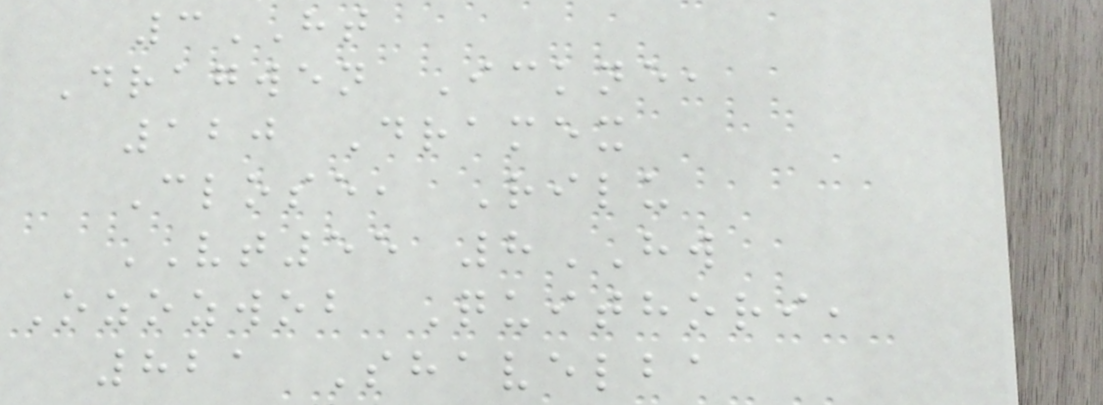3HT
Dragwen Ickne,
120 Dramex
Close, Rilu
VT55 8HW
Ozozwob Quithori,
821 Shavelba
